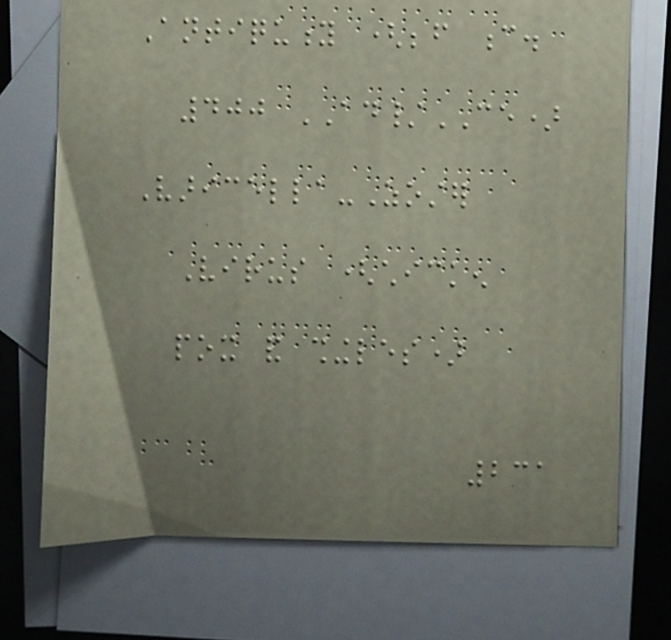Antiquity (before c.
400 AD/CE)
Varicella-Zoster
Virus (chicken
pox and shingles)
231
